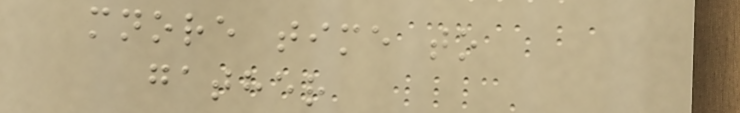mnore time to
gather
